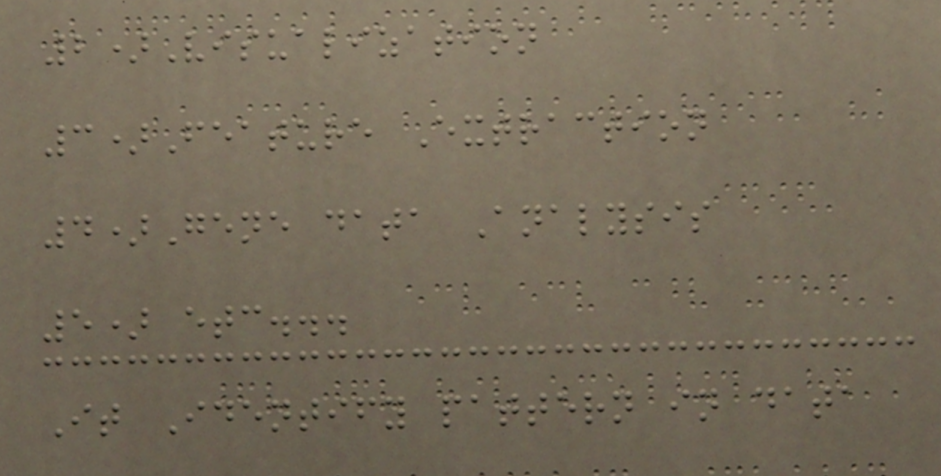2)Visualization
3)Feature Extraction
4)Gene data Analysis
5) etc...
It Identify pattern in data
